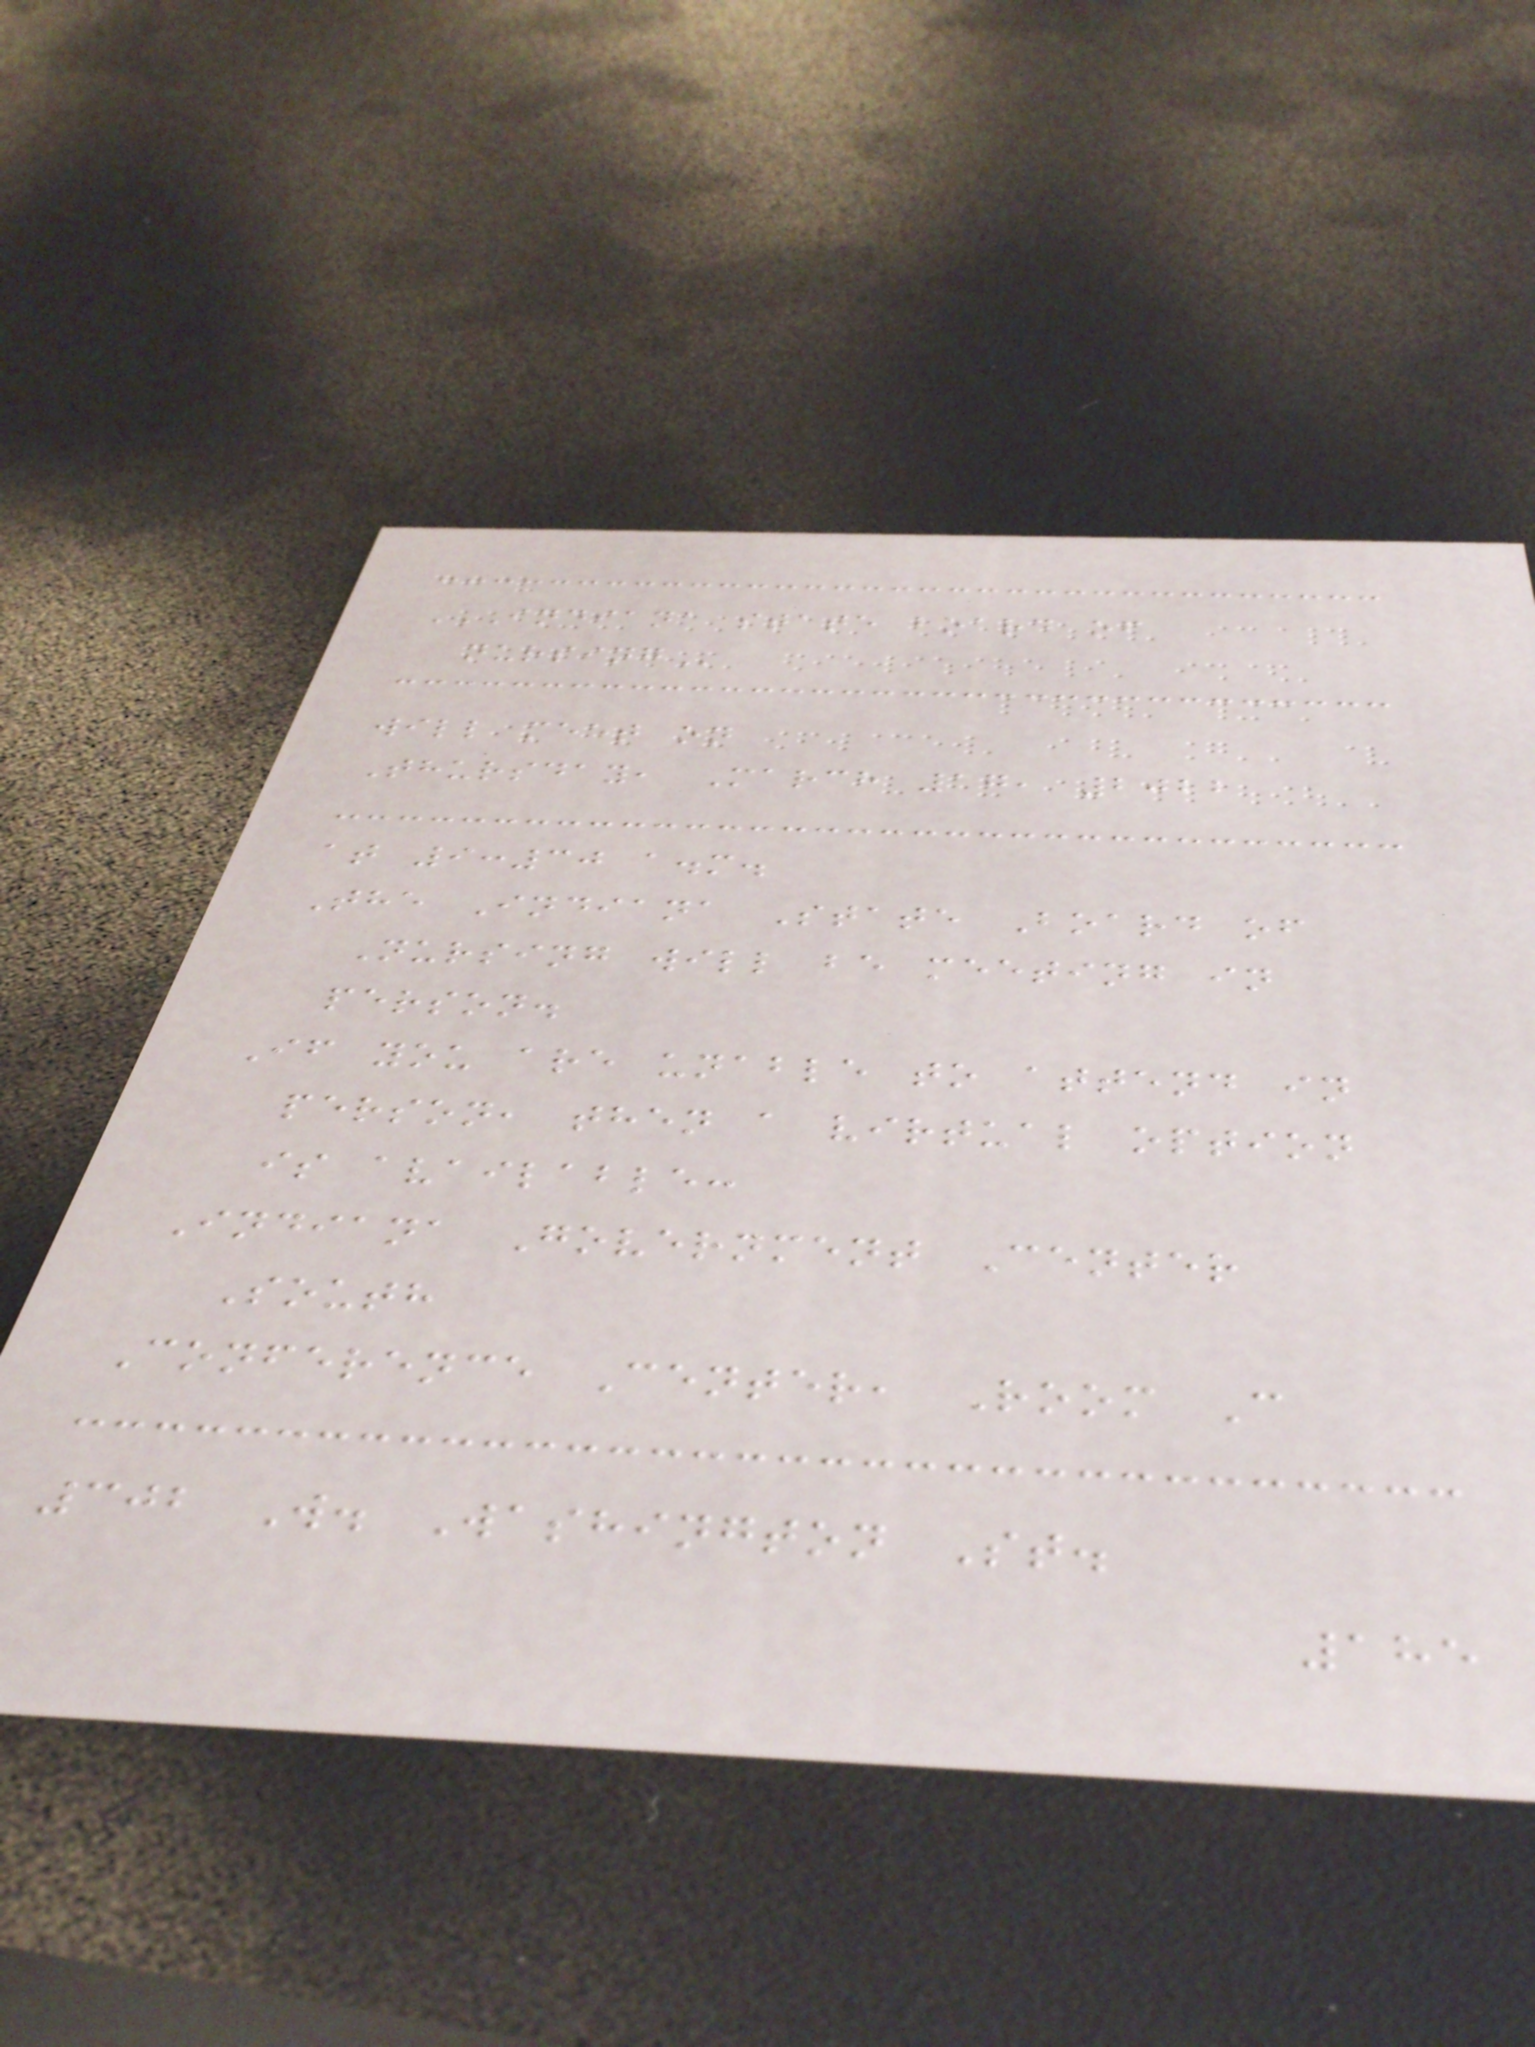INDIANA STATE BOARD OF
NURSING
will meet on
Thursday, March 17, 2022
at 9:30 a.m.
The Indiana State Board of
Nursing will be meeting in
person.
If you are unable to attend in
person, then a virtual option
is available:
Indiana Government Center
South
Conference Center, Room C
302 W. Washington St.
185
